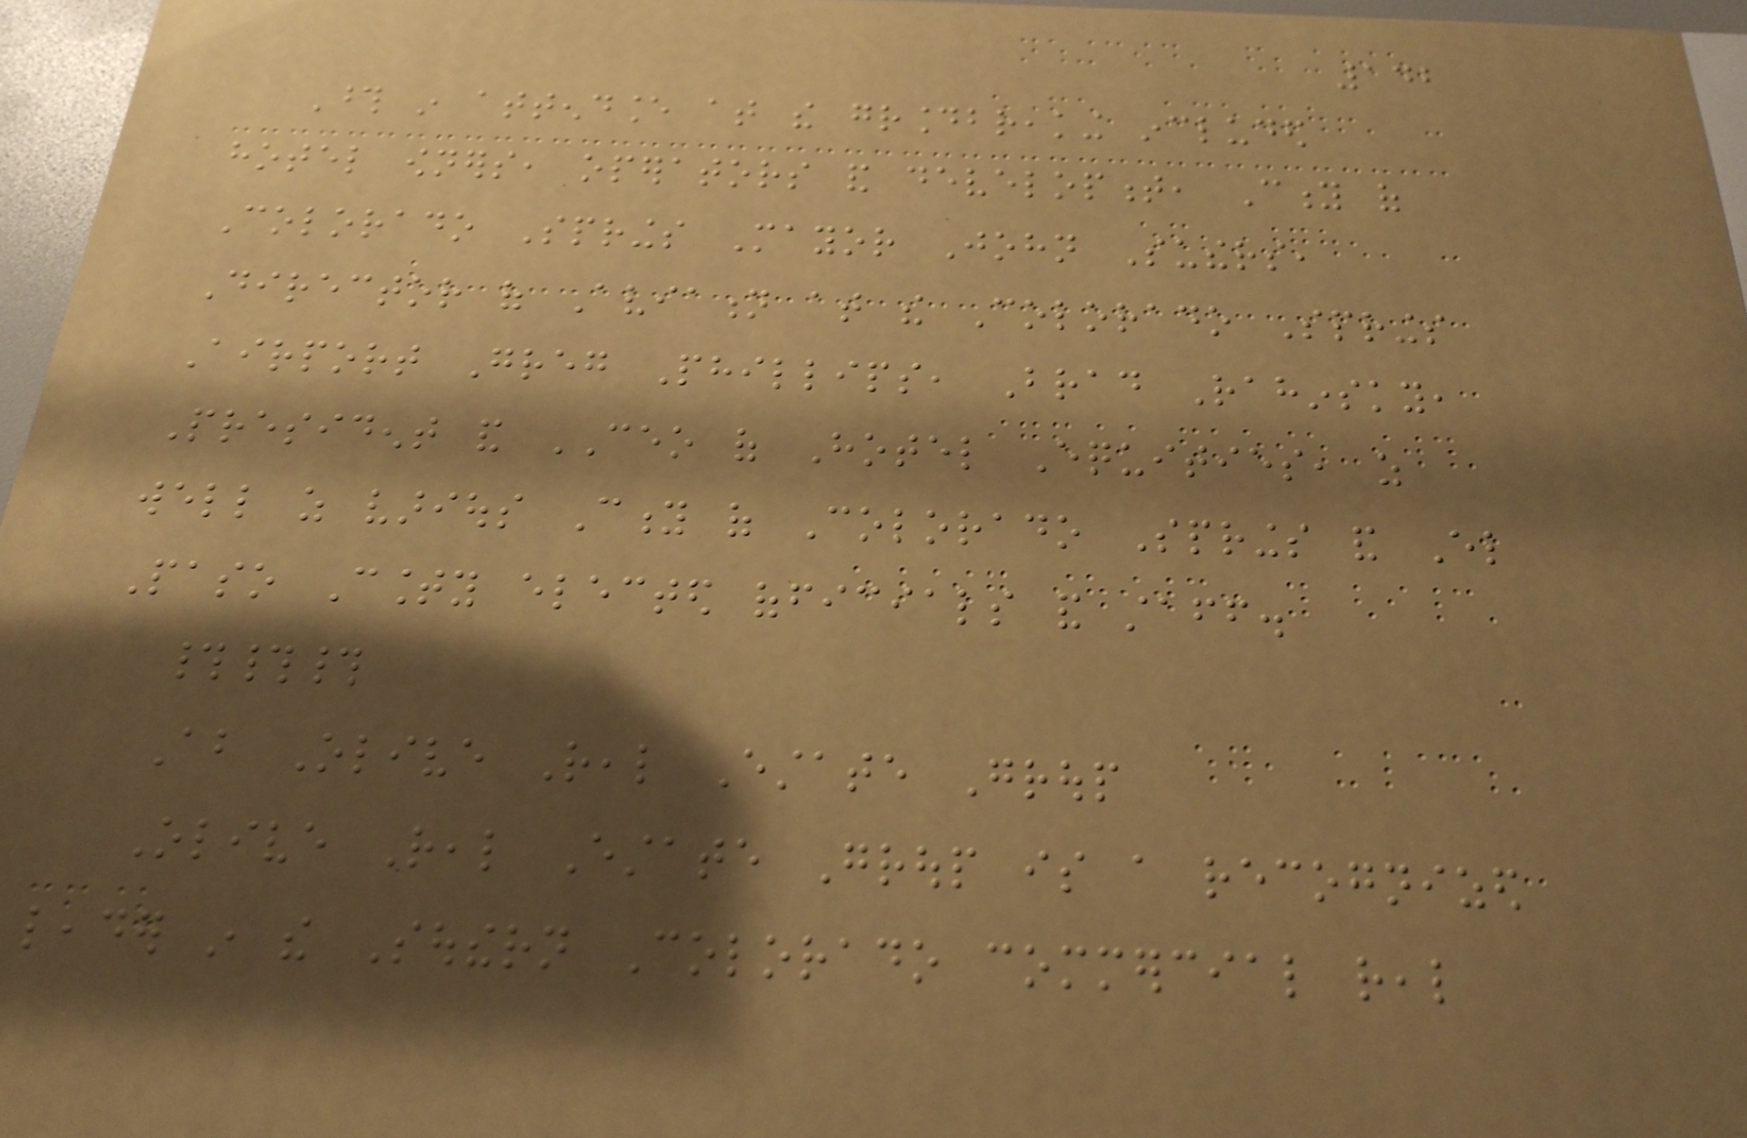142
Those in attendance at the groundbreaking included
hotel owners, operators and development, City of
Colorado Springs Mayor John Suthers,
Director of Aviation at the Colorado Springs
Airport Greg Phillips, Brad Rahinsky,
President and CEO of Hotel Equities, as
well as various City of Colorado Springs and El
Paso County elected officials and staff.
###
About Olive Real Estate Group
Olive Real Estate Group is a recognized
leader in the Southern Colorado commercial real
